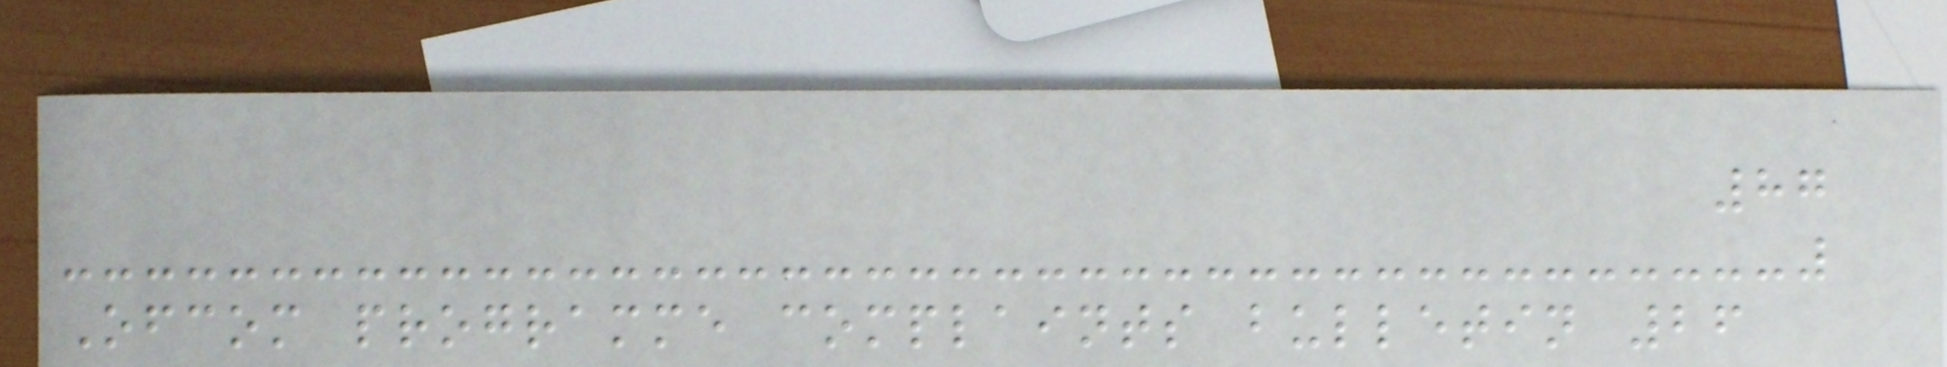87
Ofcom programme complaints bulletin 26
